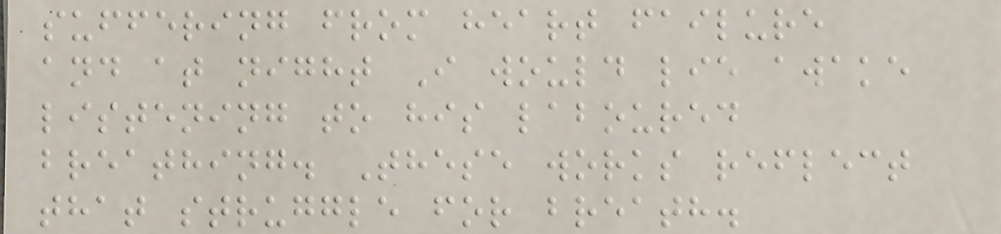suffering from heart failure
and at night I would lie awake
listening to his laboured
breathing. These works reflect
that struggle for breath.
